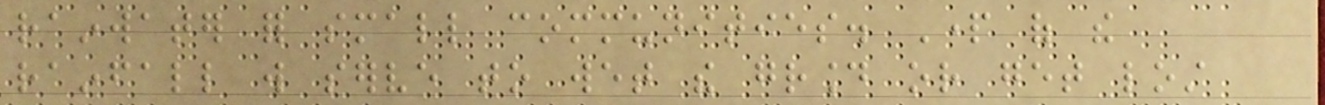rainwater for small communities. Part of the
rainfall will serve to wet the ground or get lost
